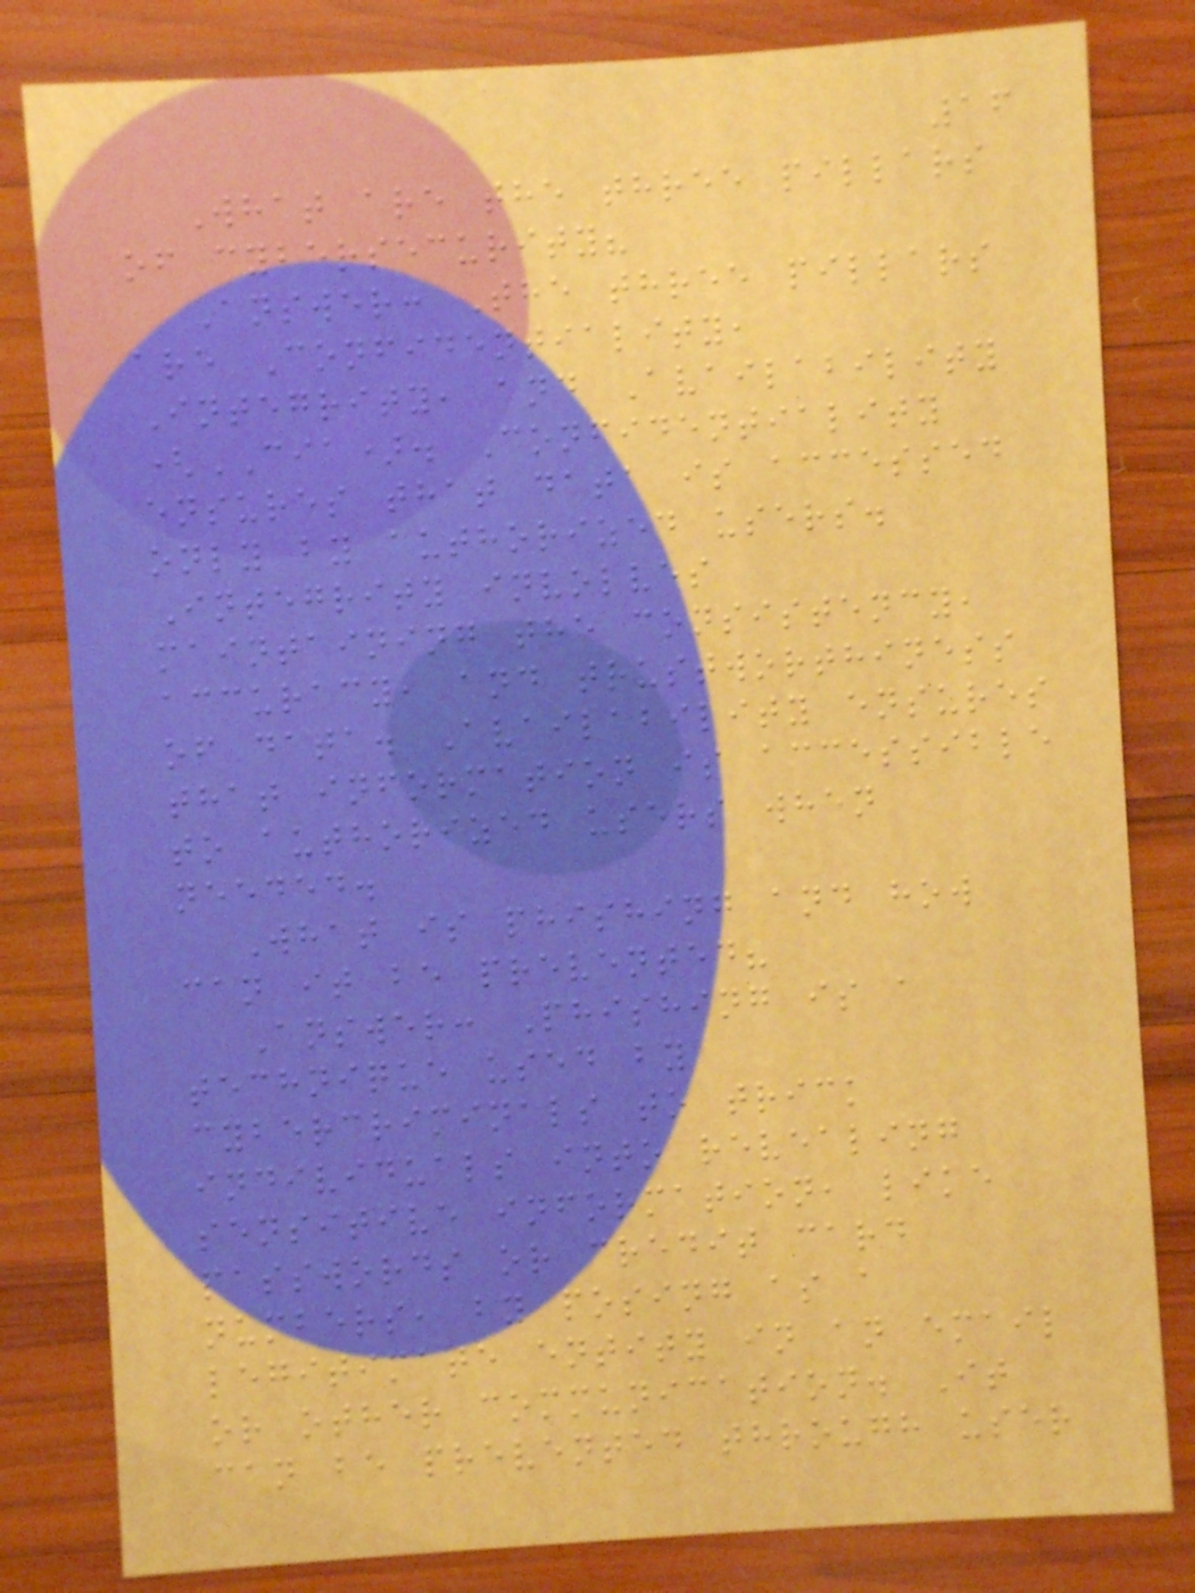16
What are the three pillars
of cybersecurity?
Answer: The three pillars
are Confidentiality,
Integrity, and Availability
(CIA). Confidentiality
ensures that data is accessed
only by authorized users.
Integrity involves
maintaining the consistency,
accuracy, and trustworthiness
of data. Availability ensures
that information is accessible
to authorized users when
needed.
What is phishing and how
can it be prevented?
Answer: Phishing is a
technique used by
cybercriminals to trick
individuals into revealing
sensitive information, like
passwords or credit card
numbers, by posing as a
legitimate entity in an email
or other communication. It
can be prevented through user
